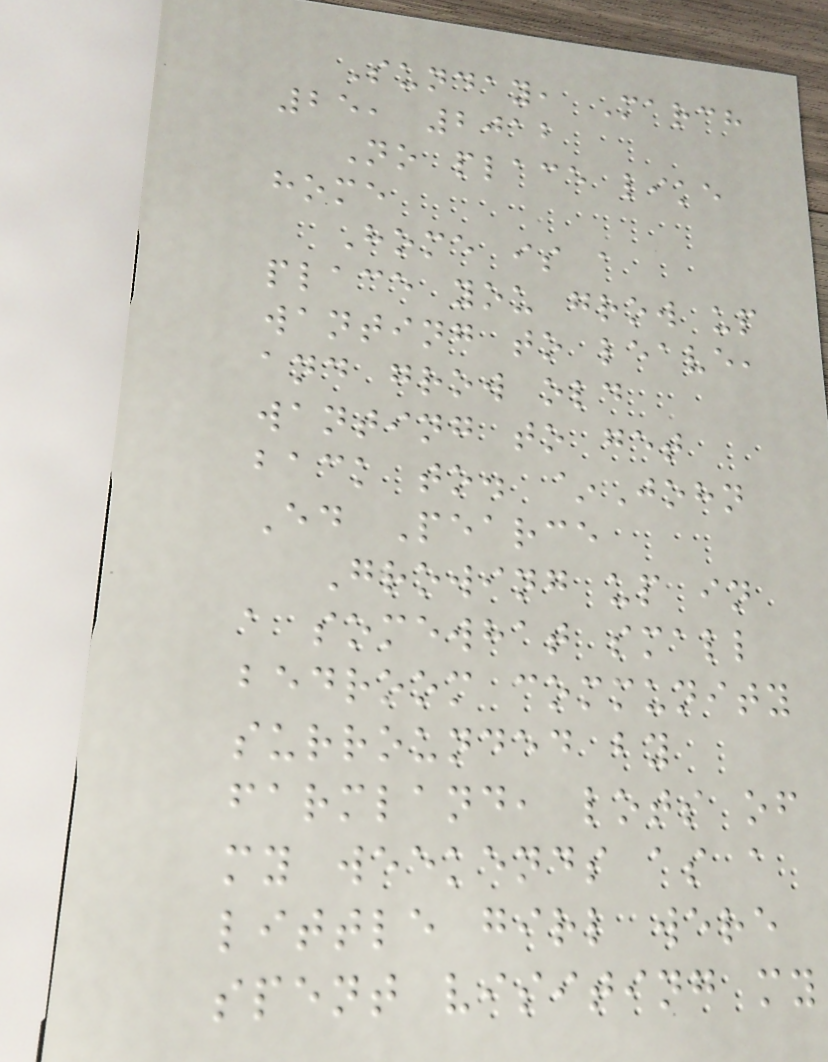Sunday, March
25, 2012
No place like
home
Home is a
place you grow up
wanting to leave,
and grow old
wanting to get
back to. ~John
Ed Pearce
Growing up in
a somewhat small
bedroom community
surrounded by
farmland, lots of
my weekends as a
little girl were
spent visiting my
